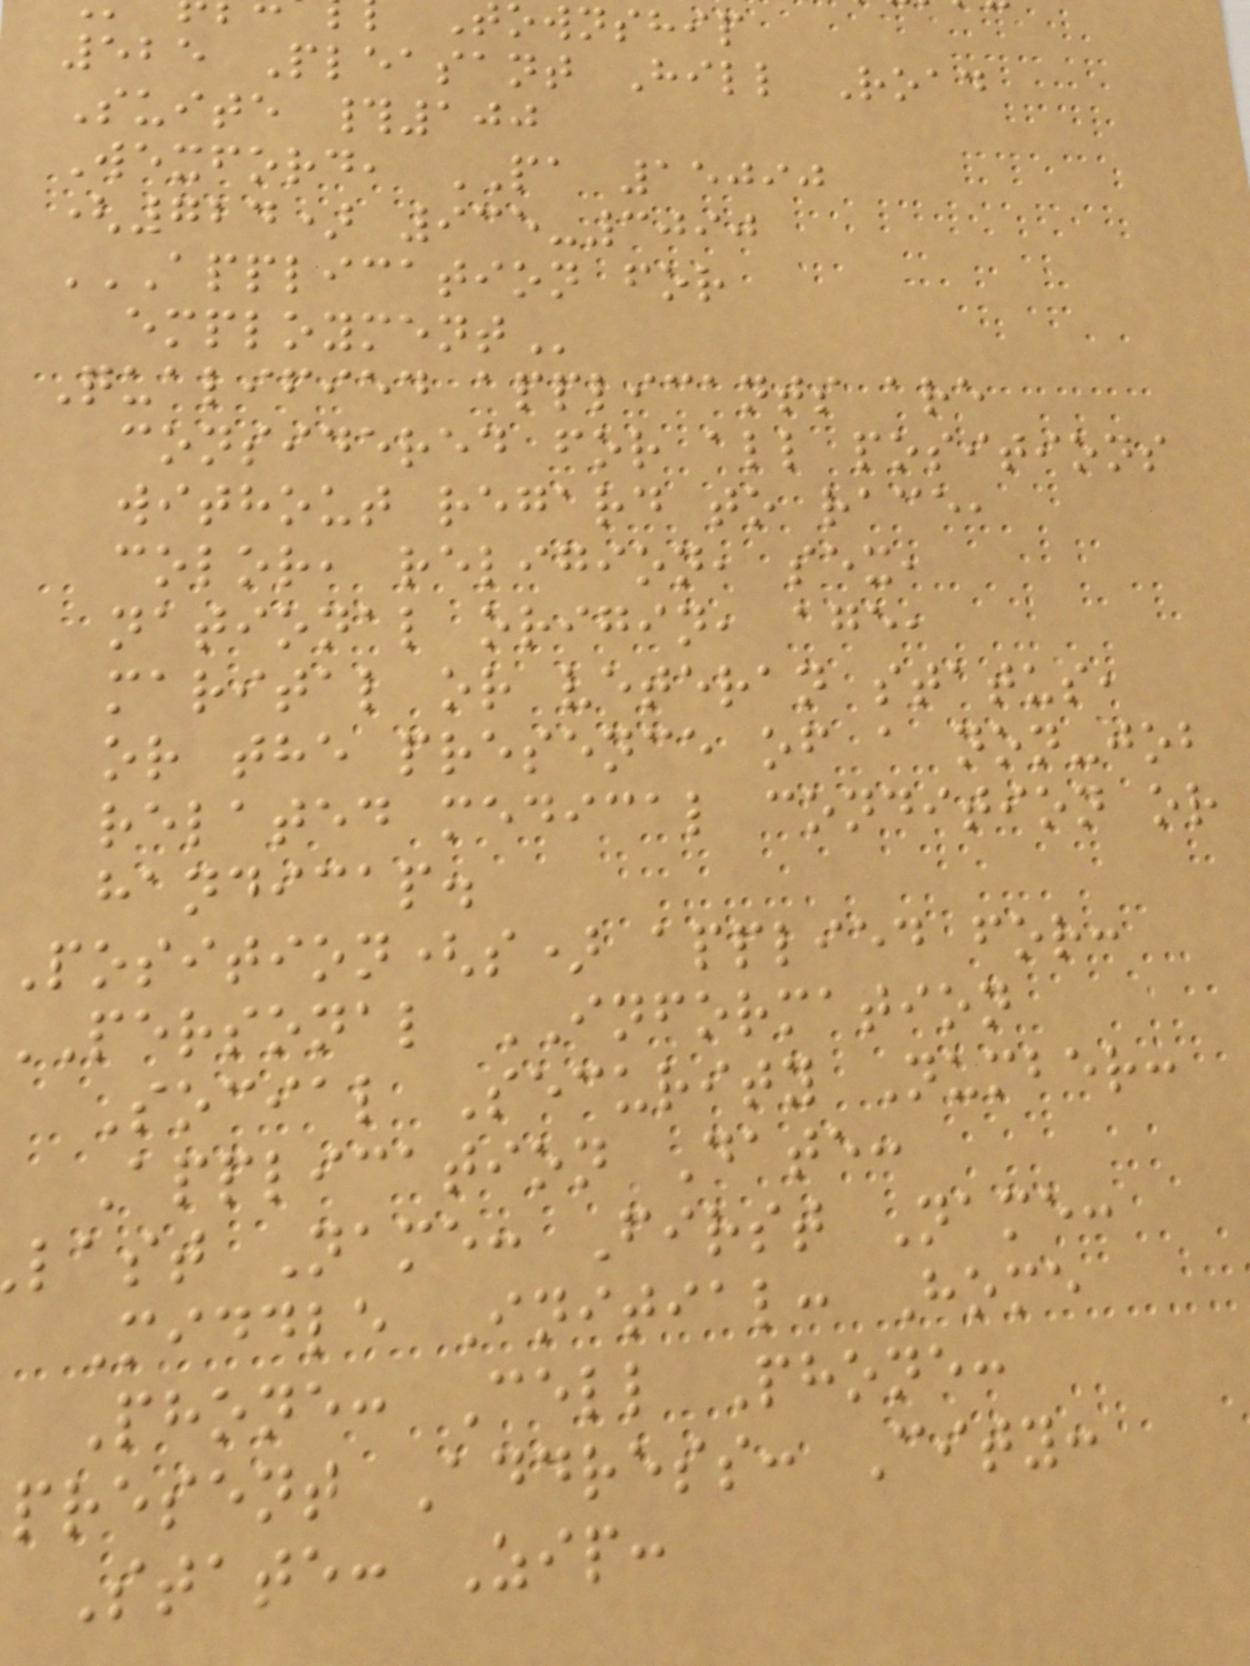ownship
525 Pleasant Hill Road
Suite #100
Wexford, PA 15090
(724) 935-3090
APPLICATION FOR
Qualified applicants are
considered for all positions
without regard to race,
color, religion, sex,
national origin, age,
marital or veteran status,
or the presence of a non-job
related medical condition or
handicap.
Position(s) applied for:
personal INFORMATION
Social Security Number:
Application Date:
last Name: First Name:
Middle Initial: Home
Phone: Cell Phone:
present Address: City:
State: Zip:
